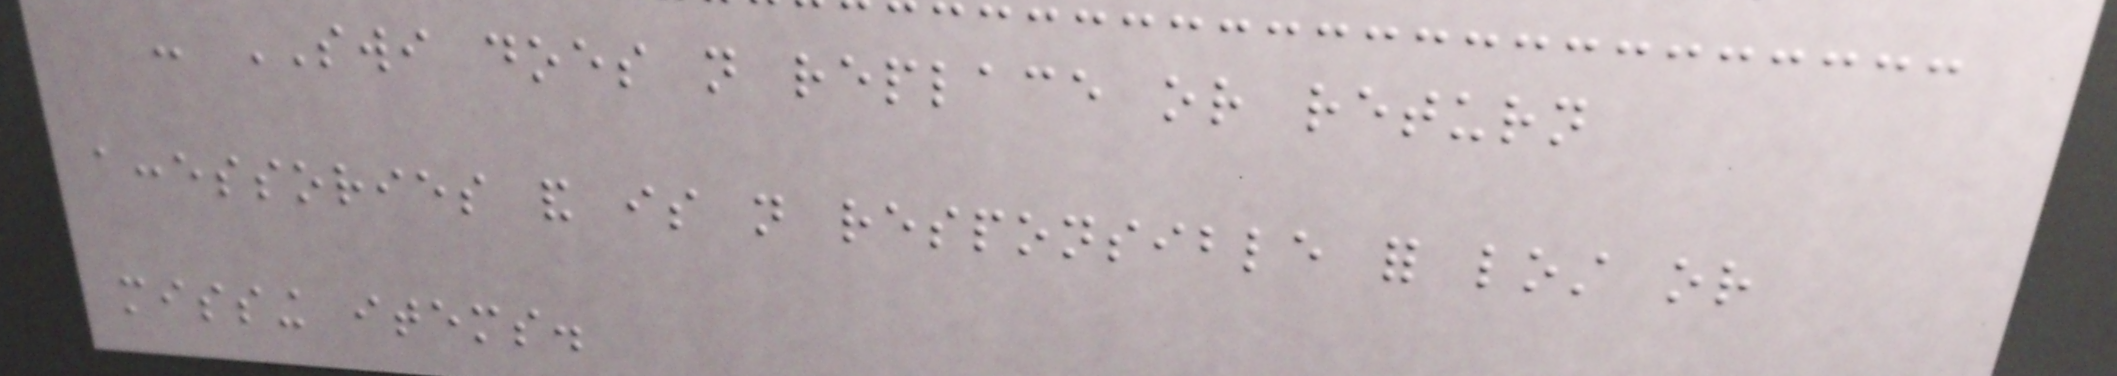- SWI does not replace or return
accessories and is not responsible for lost or
missing items.
